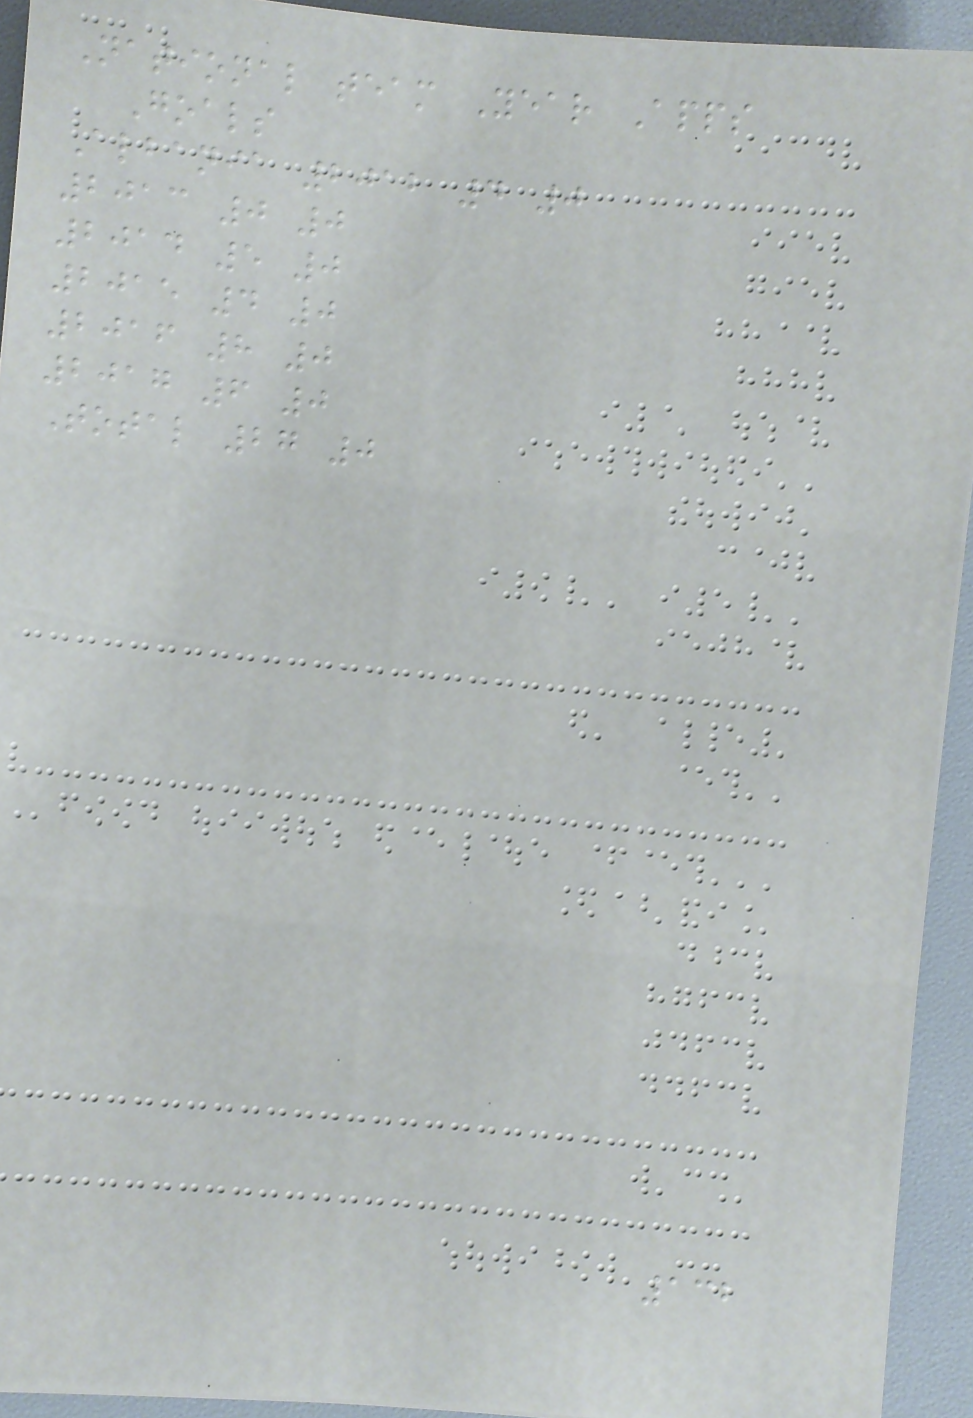National team Year Apps
Goals
Albania 2012 4 0
2013 0 0
2014 5 0
2015 4 0
2016 8 0
2017 6 0
Total 27 0
132
